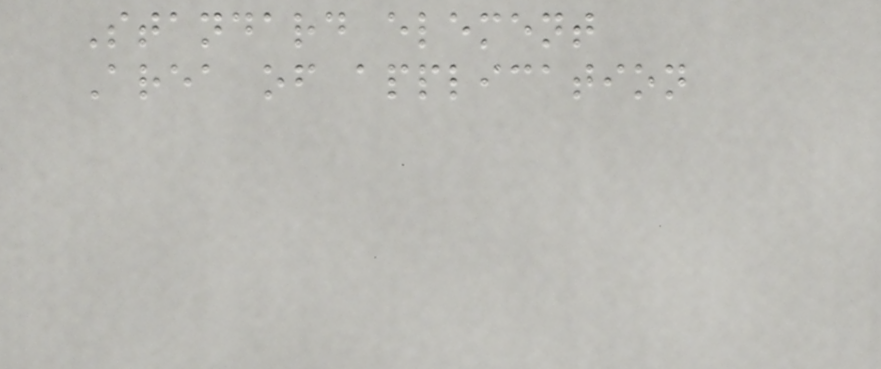Standard element
Area of application
